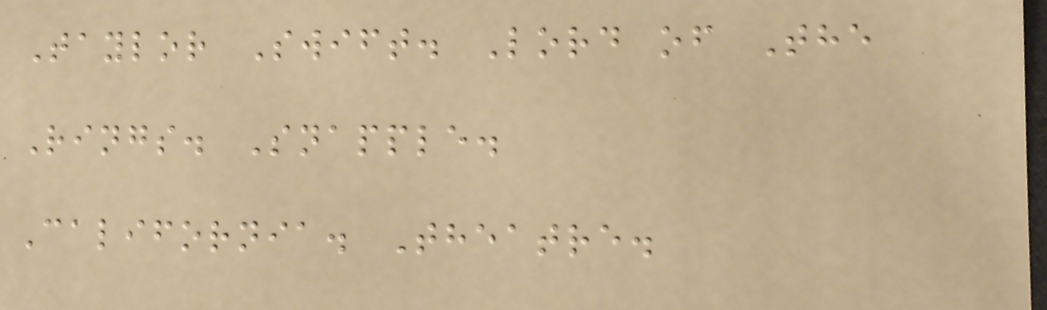Taylor Swift. Lord of The
Rings. Snapple.
California. Theatre.
